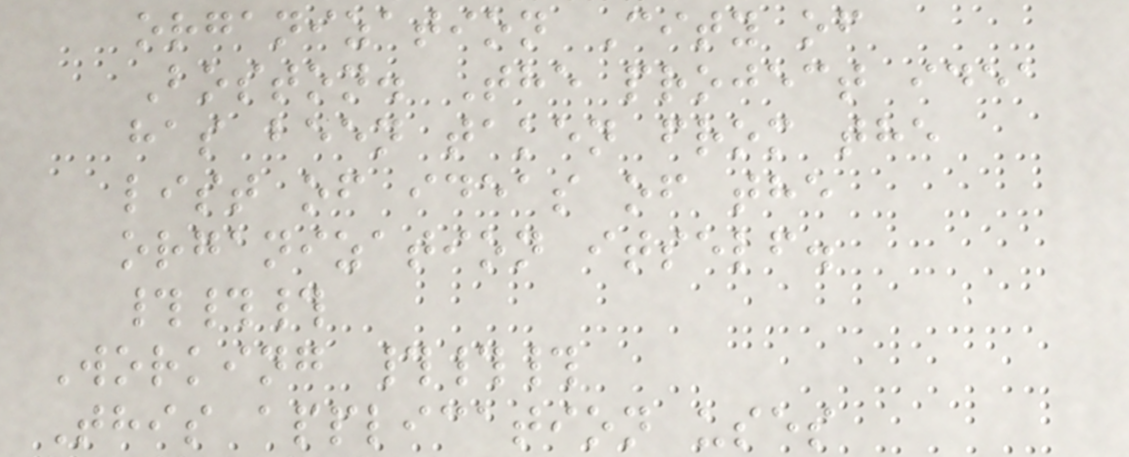organization City of
Boston. The project idea
has been taken from the
list of ideas of the
organization itself.
###
Working ###
This application uses
